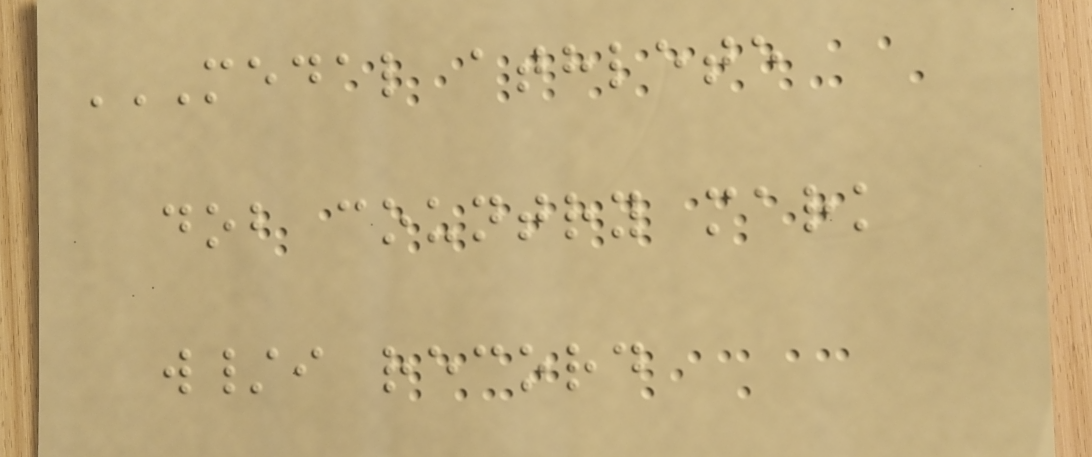MEDAL ATHLETE
DOB COUNTRY MARK
W/I RECORD
